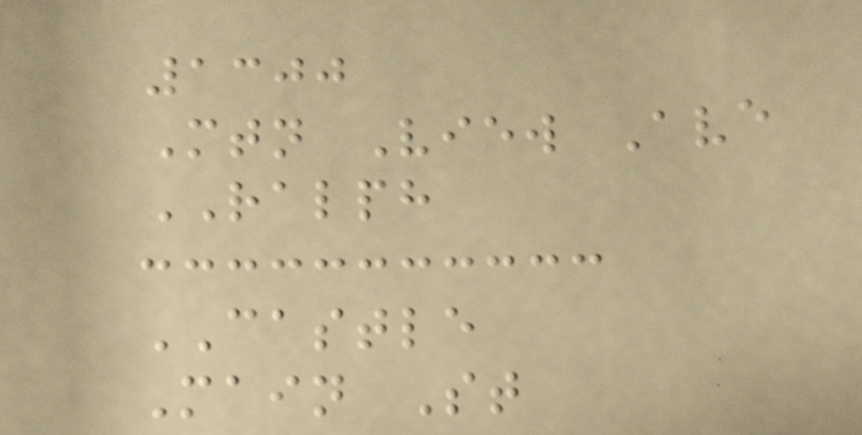1300
Mtn View Ave
RALPH
CASTLE
Main St
